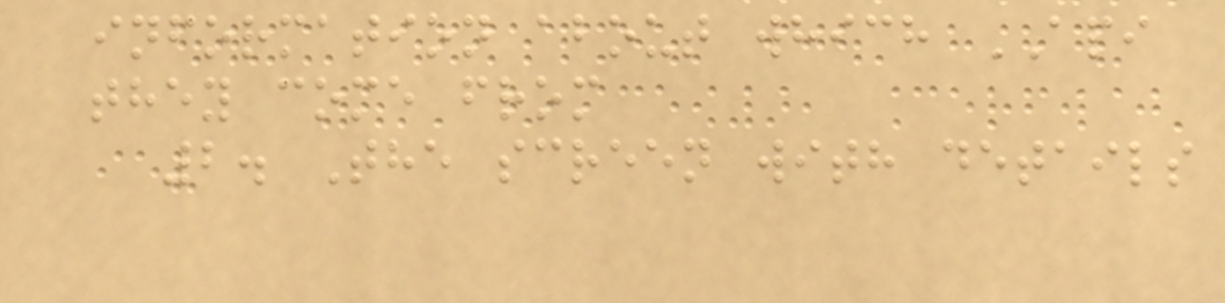information about which API
they come from
2. The screen with details
